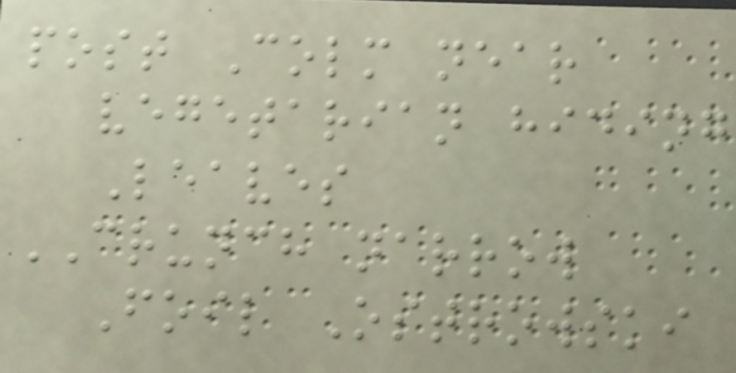post Colm near
vegetarian hiding
Leaves
CRUNCH narrow
Foil Ostrowski
